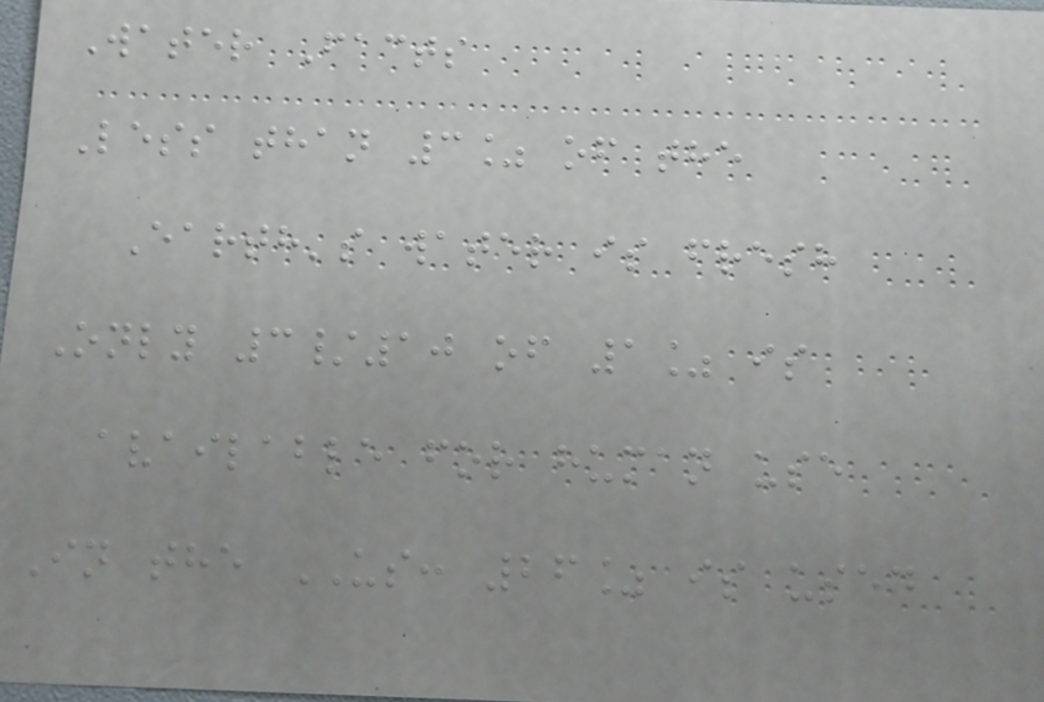Water Facts
Less than 3% of the
Earth's water is fresh
Only 3/10 of 1% is
available for human use
In the US: 26% is used
